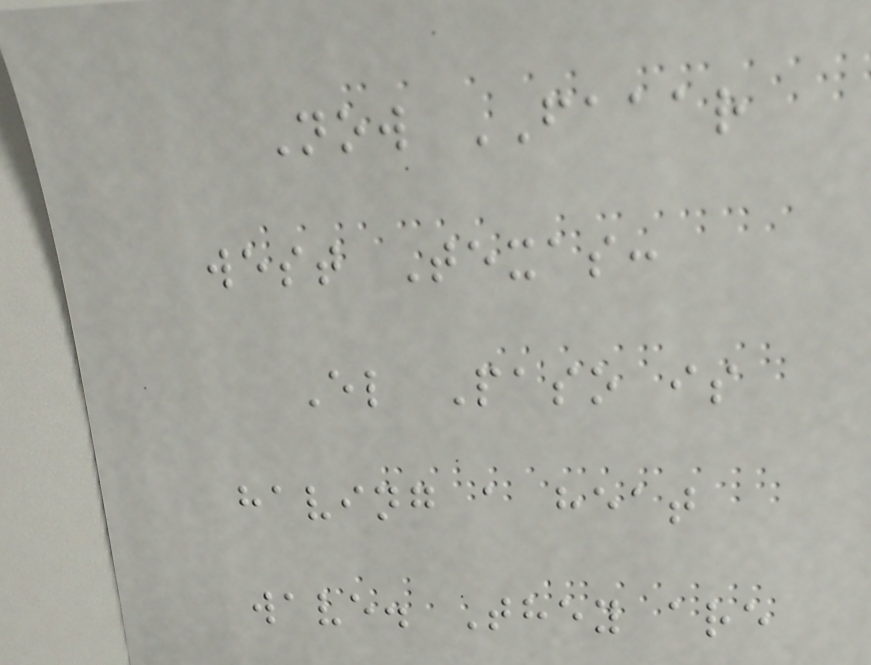Now FAAAR
west Texas:
El Paso is
having a heat
wave. They are
